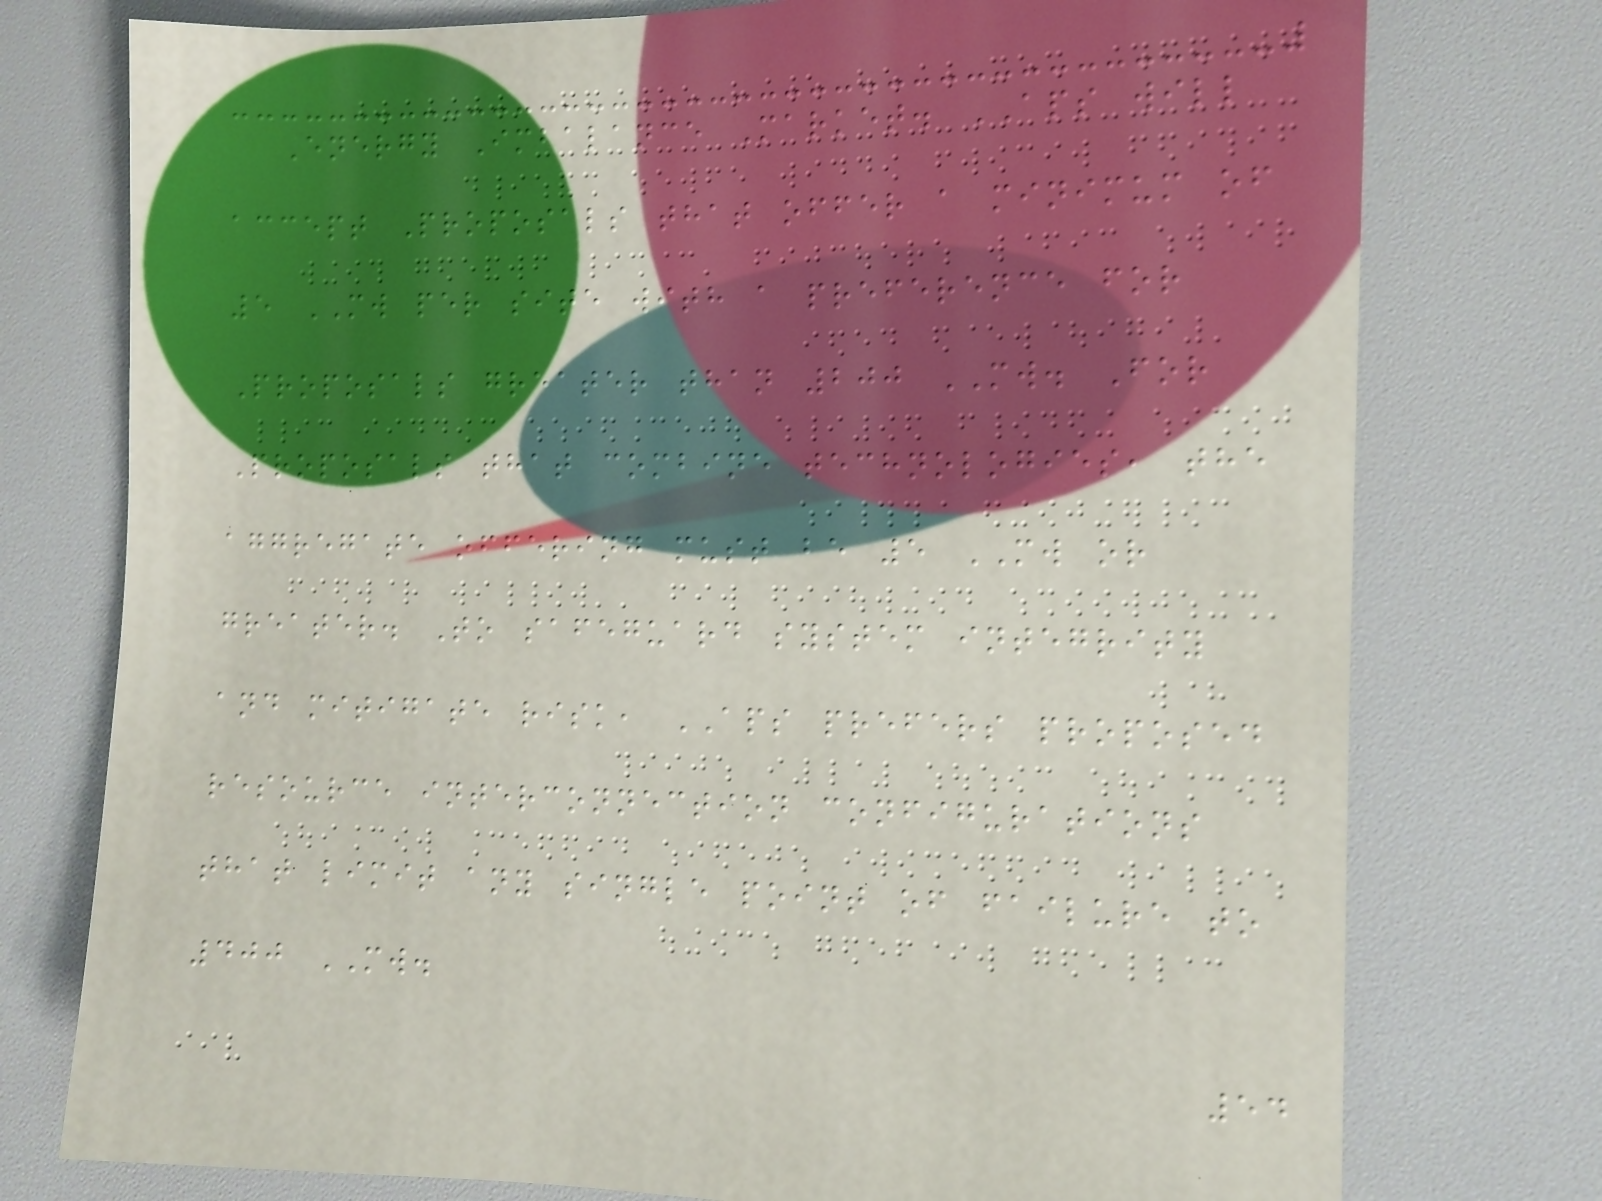Energy Imbalance Market. APS will
accept Proposals that offer a minimum of
5 MW per site with a preference for
Proposals greater than 200 MW. For
Proposals that combine technologies, the
aggregate offering must be 5 MW or
greater. To safeguard system integrity
and mitigate risk, APS prefers proposed
resource interconnection configurations
that limit any single point of failure to
400 MW.
54
